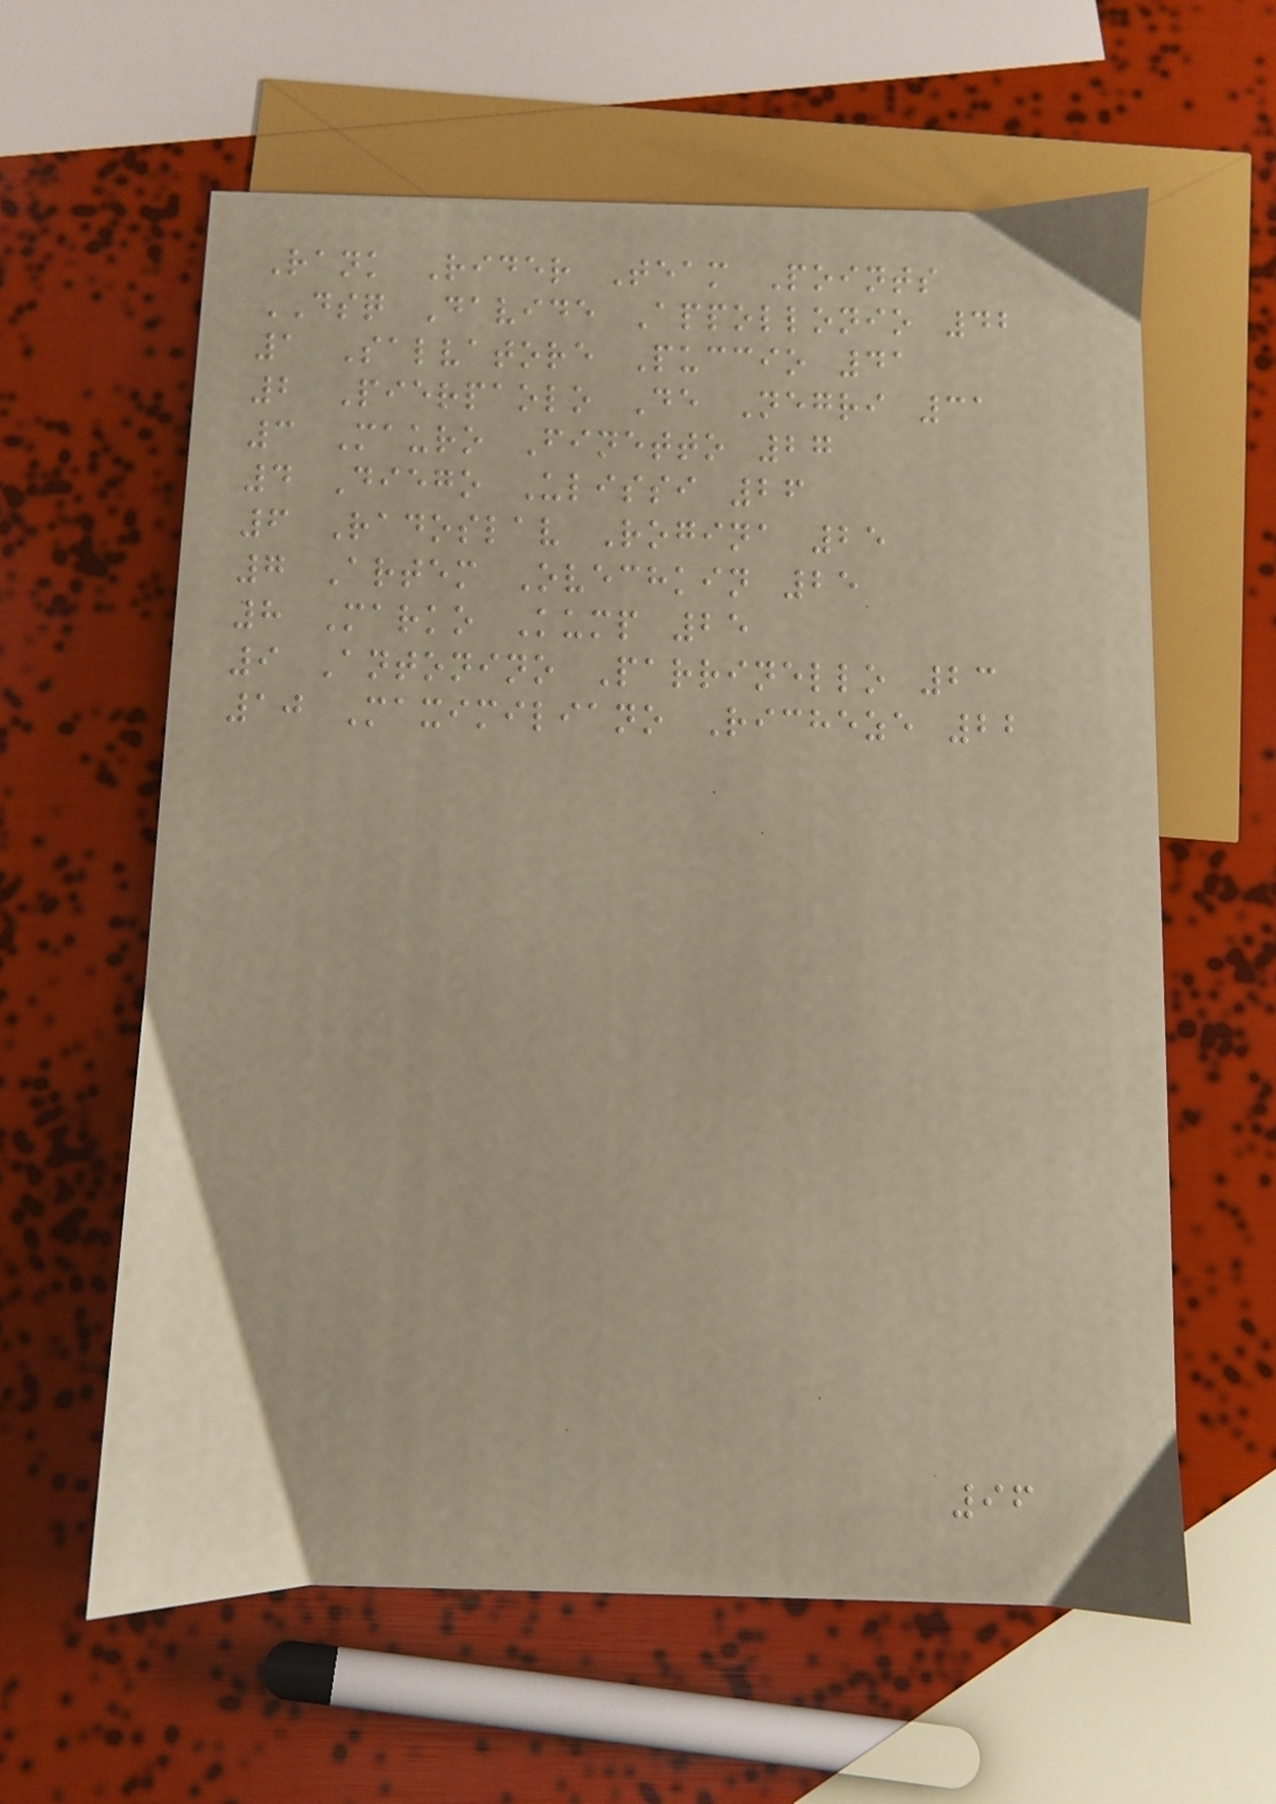Rank Rider Team Points
DSQ Davide Appollonio 42
1 Salvatore Puccio 41
2 Pierpaolo De Negri 31
3 Mauro Finetto 27
4 Diego Ulissi 26
6 Radoslav Rogina 25
7 Artem Ovechkin 25
8 Marko Kump 25
9 Antonino Parrinello 23
10 Maximiliano Richeze 22
96
